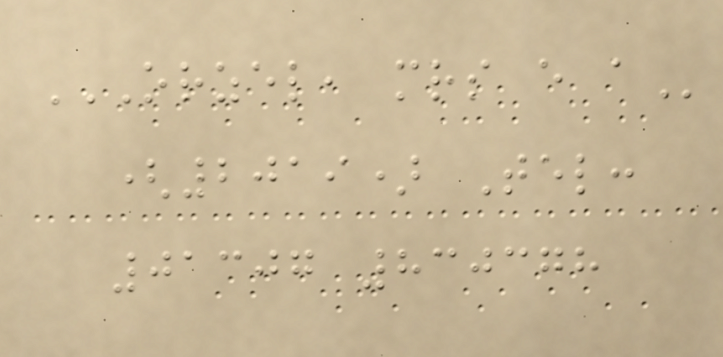ORZEL, MRS E A
(2019) Tel:
01307 830378
